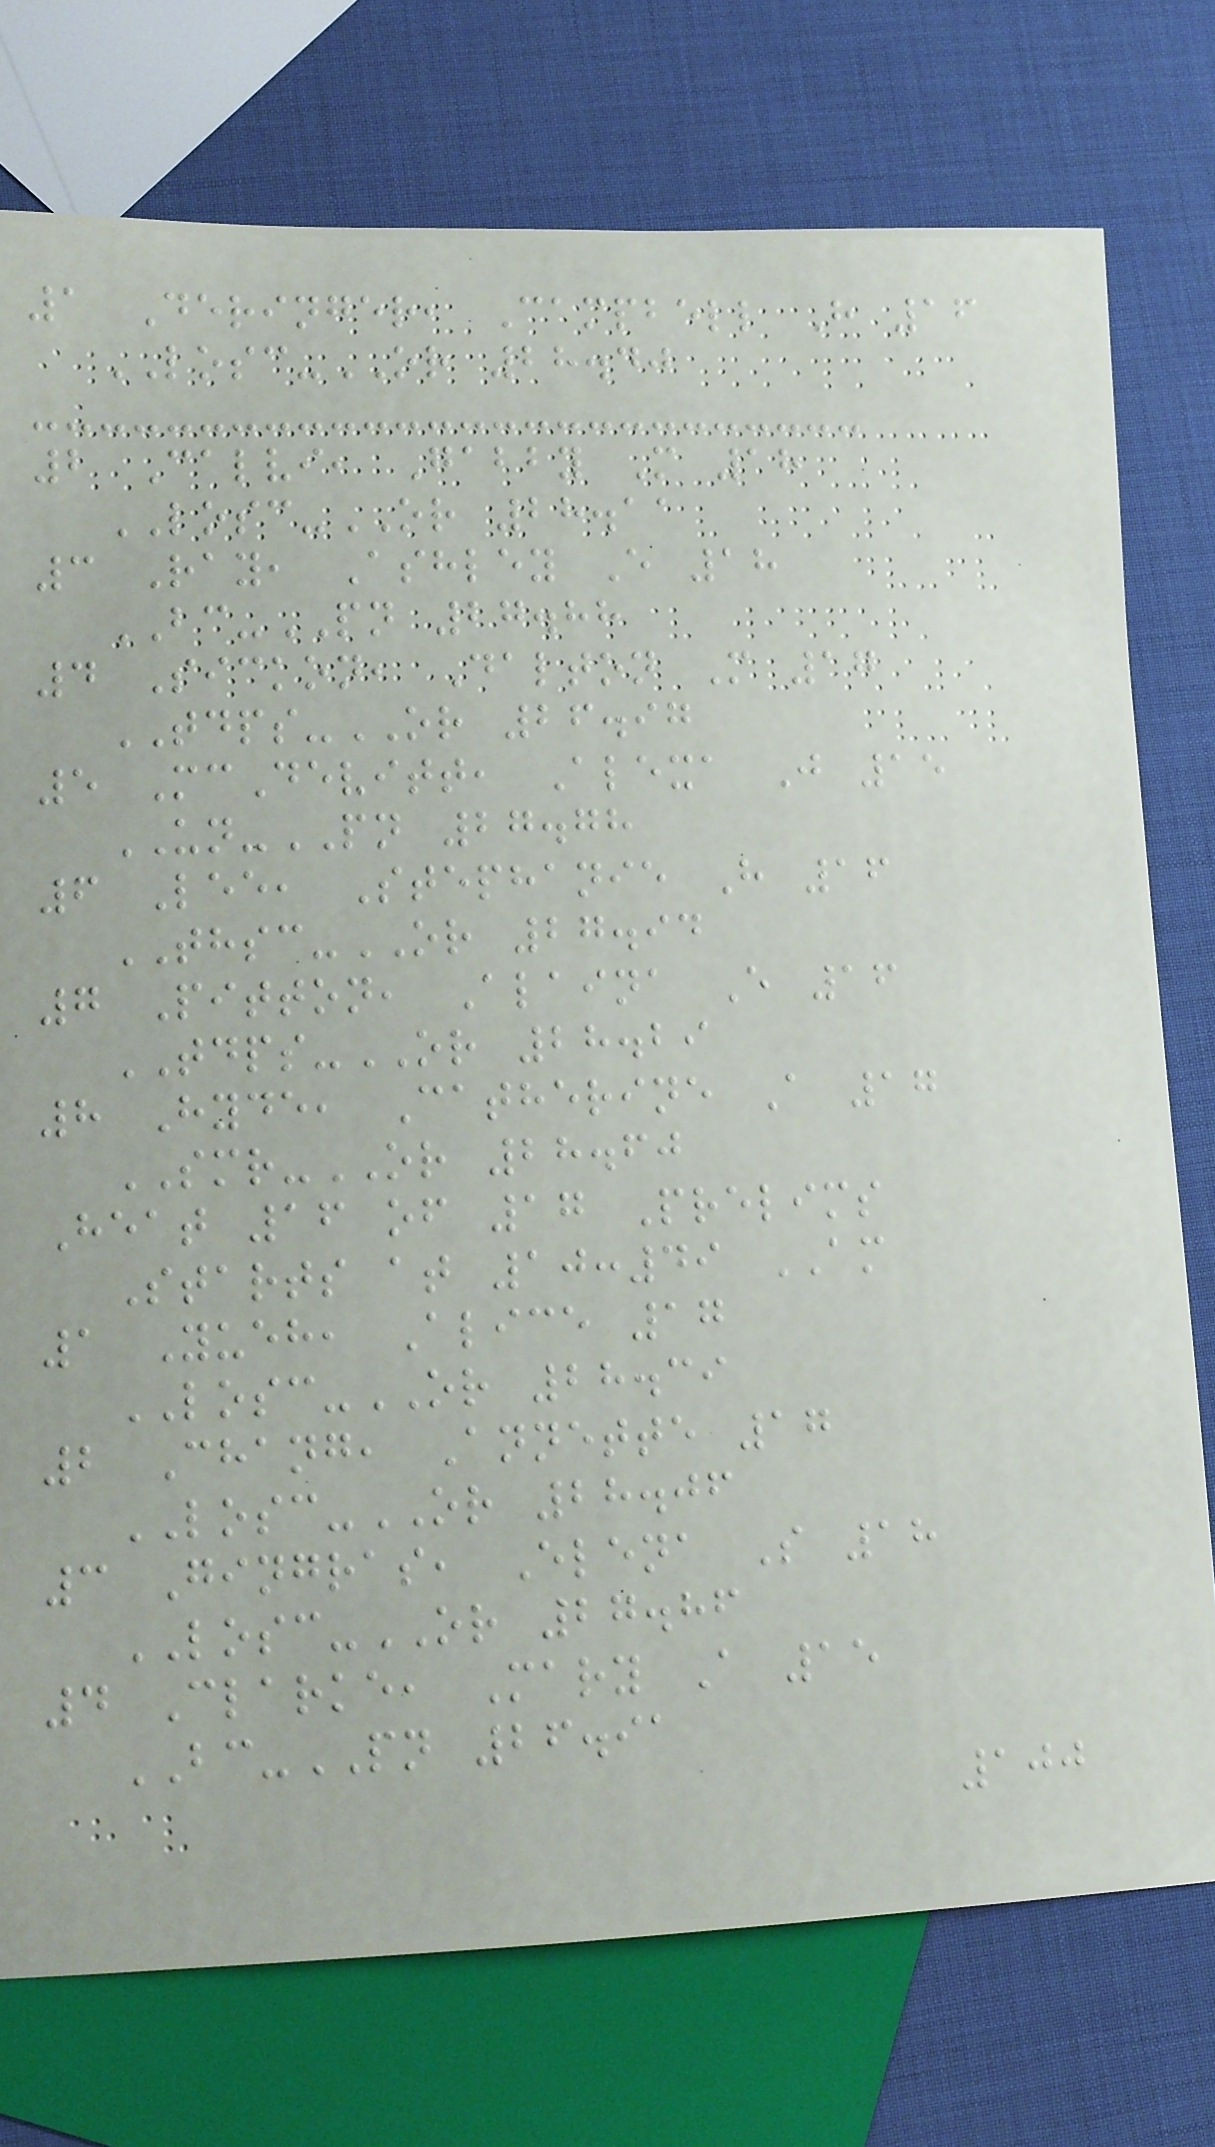1 Deringer, Campbell H 16
LOSC-OR 28.40
2 Calvi, Gabby M 18
LOSC-OR 28.11
3 Ray, Ashley E 18
BC-PN 27.88
4 Sickon, Dalton M 17
TDPS-OR 26.97
5 McDevitt, Alexa J 15
UN-PN 27.78
6 Lee, Stephanie H 16
THSC-OR 27.94
7 Pitton, Alaina E 16
TDPS-OR 28.29
8 Hyde, Catherine A 17
SMR-OR 28.60
Heat 16 of 17 Prelims
Starts at 10:49 AM
1 Yueh, Alice 17
LOSC-OR 28.39
2 Chang, Annette 17
LOSC-OR 28.06
3 Gingras, Elena S 18
LOSC-OR 27.86
4 Clarke, Mary A 15
BC-PN 26.91
100
